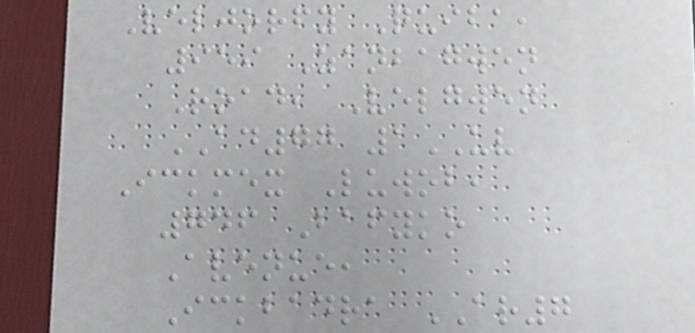Veljorfy Quiba,
959 Zanbagwen
Road, Velgwen
AD77 1UV
Ickmex Luwob,
746 Bafyko
Avenue,
Ickbadra AR7
